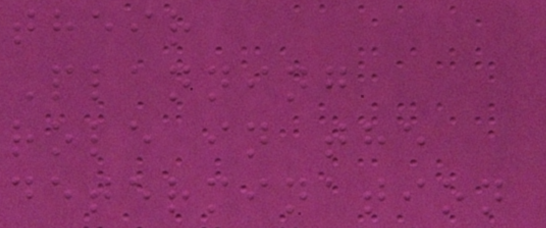their
Planning
role in the
determination
